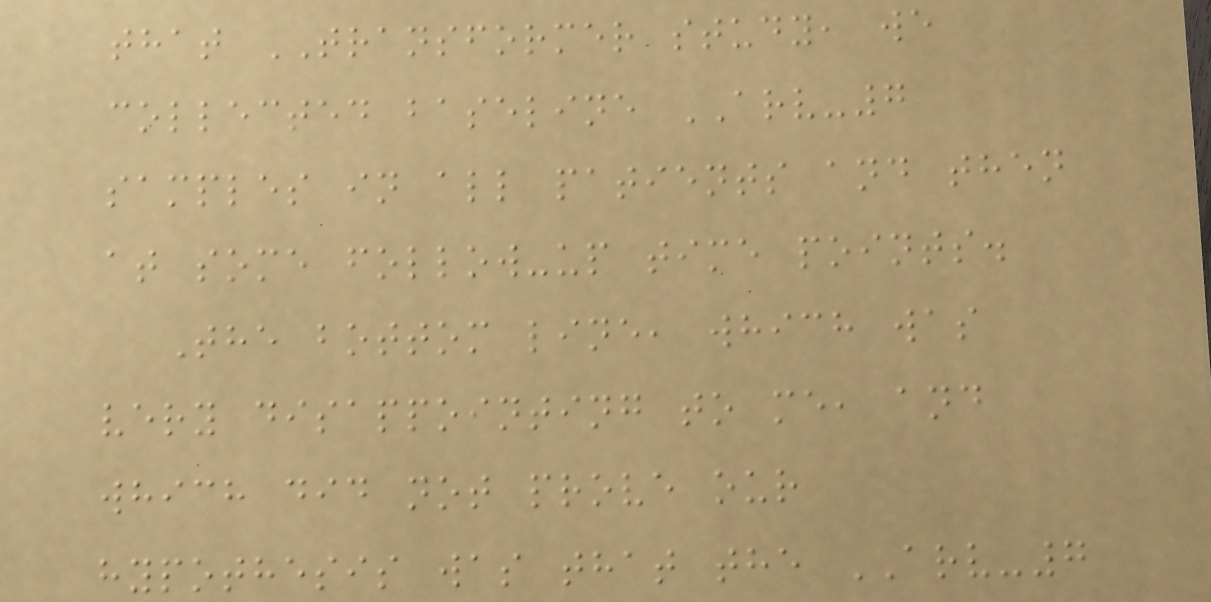that TRANSFORMER study, we
collected baseline ARV-7
samples in all patients and then
at some follow-up time points.
The bottom line, which was
very disappointing to me, and
which did not prove our
hypothesis was that the ARV-7
